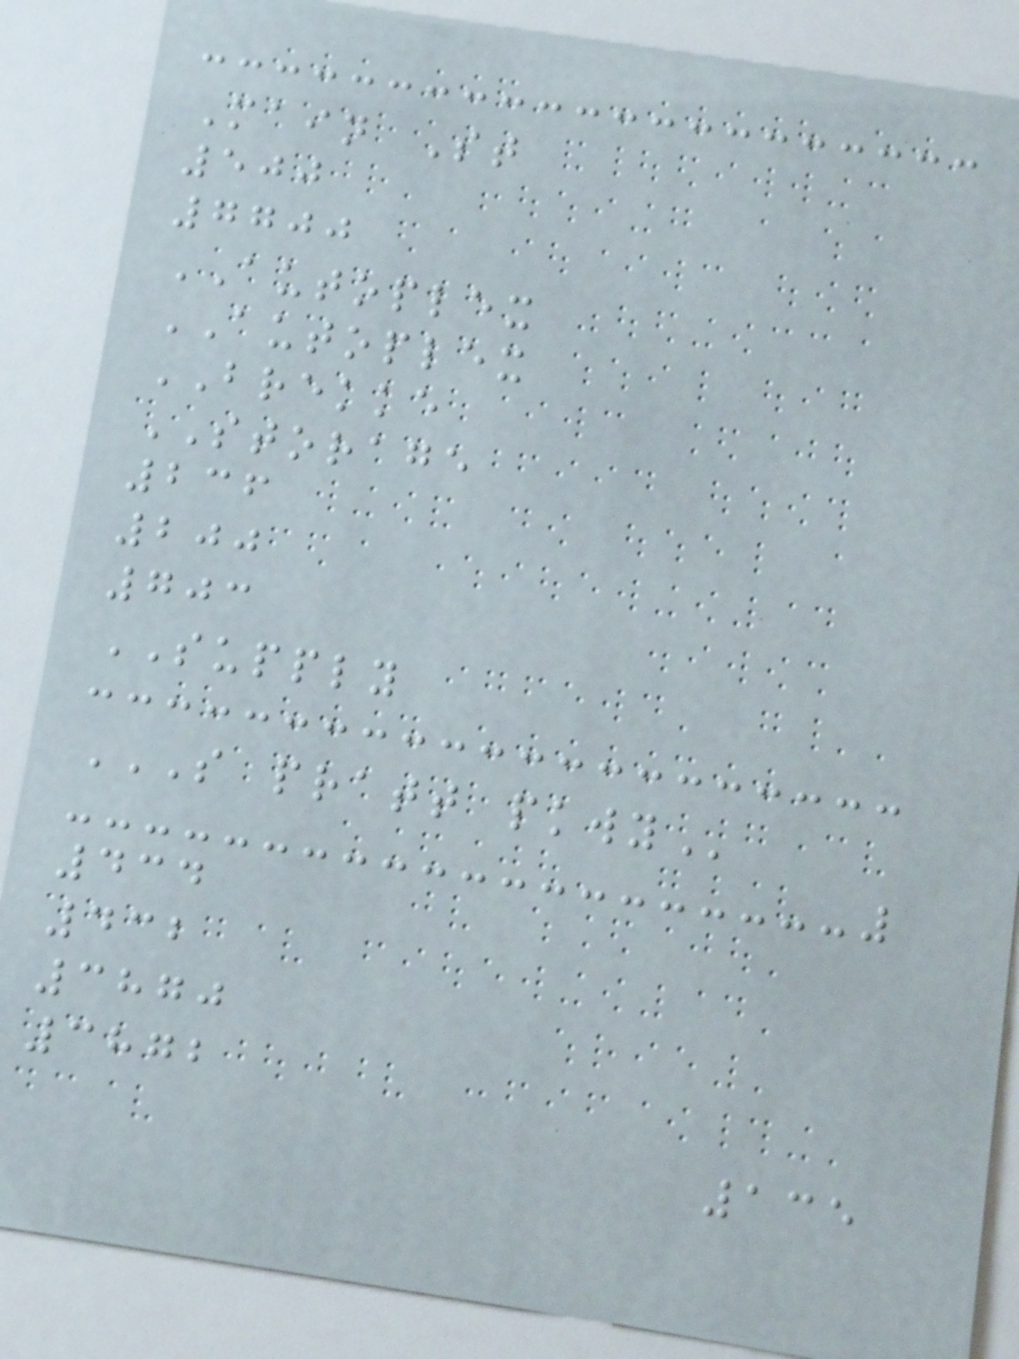Main St
500
7700
AUTOPLEX
AUTOPLEX
BREKKE
STORAGE
236
200
703
SUPPLY
S PRATT PKWY
434
432
3870
3872
135
